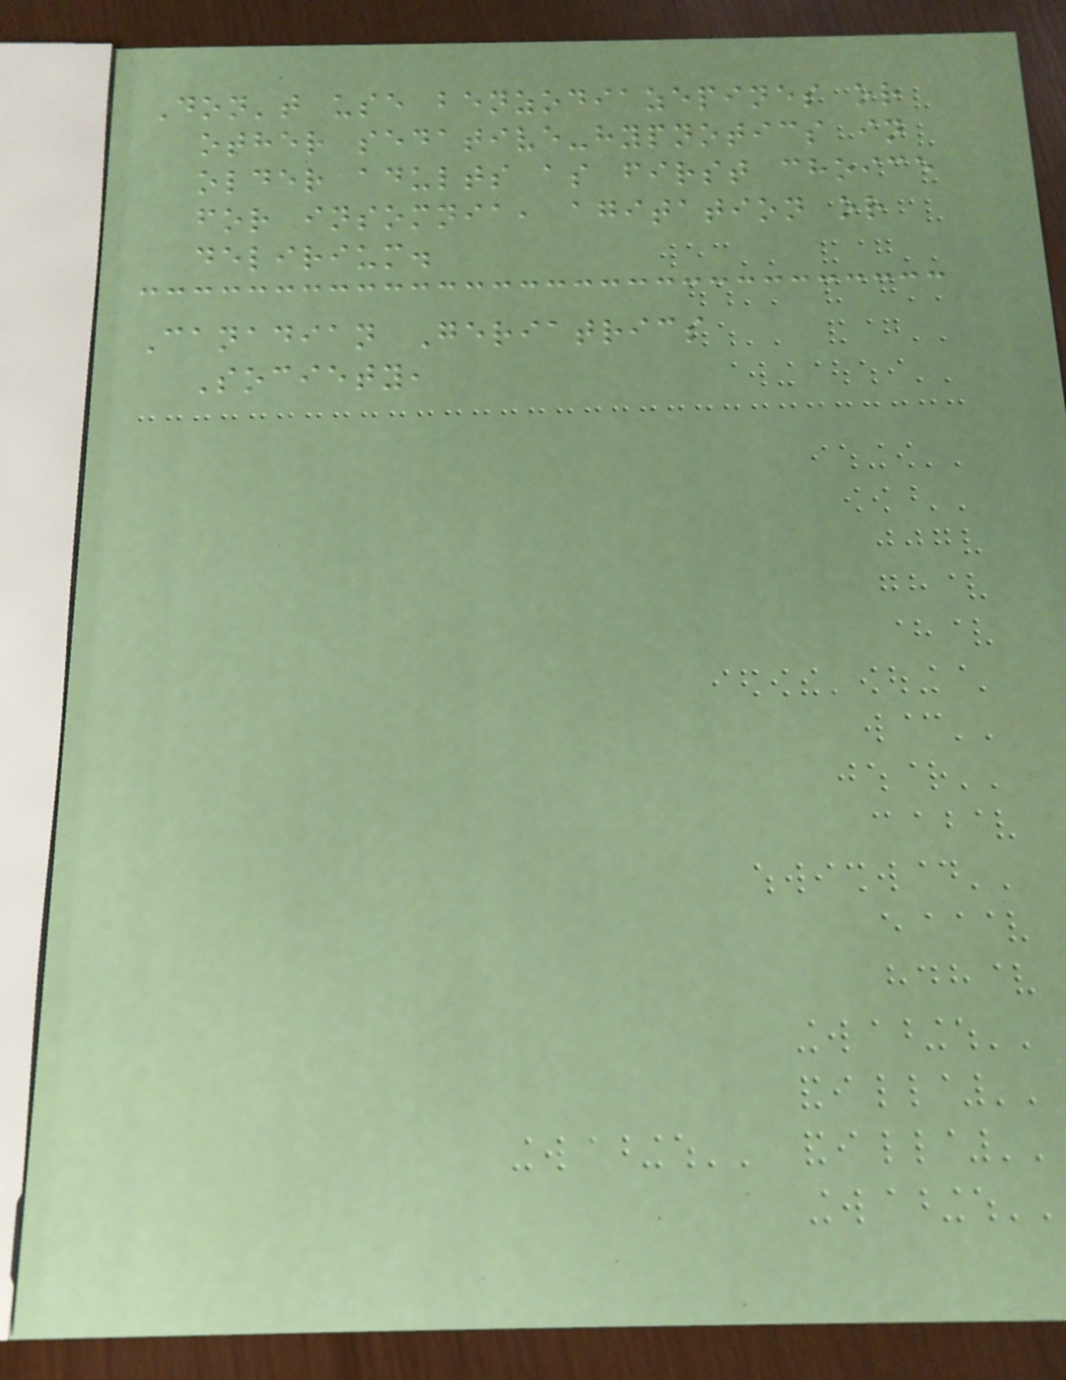Don't use benzodiazepines or
other sedative-hypnotics in
older adults as first choice
for insomnia, agitation or
delirium.
Canadian Geriatrics
Society,
